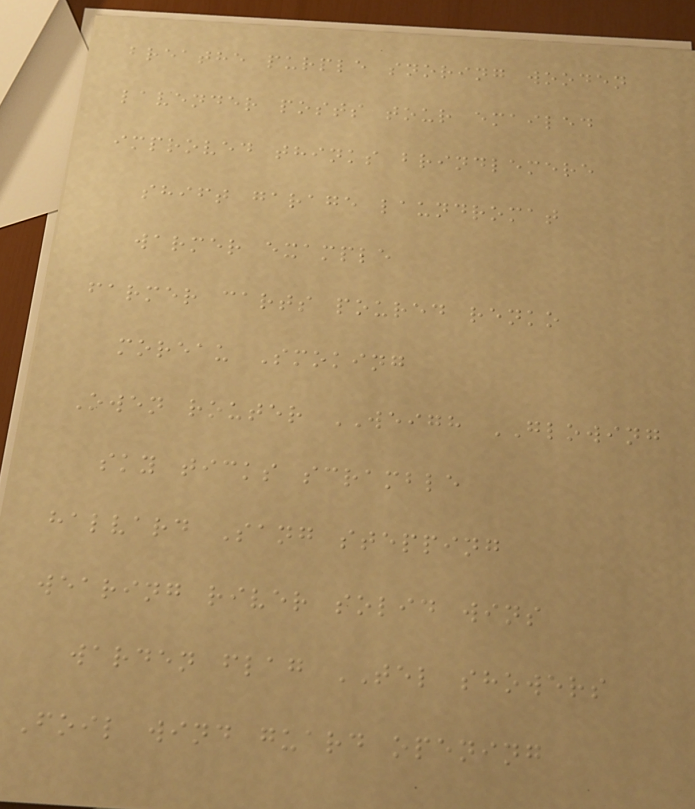breathe purple snoring wooden
lavender posts tour emailed
improved thinks brindlemere
shift garage laundromat
warmer example
farmer carts poured renko
moreau Smoking
Owen router WEIGH GLOWING
sky ticks scramble
halvard Sang stepping
wearing river solid wins
warden flag TEL showers
Foil wind guard opening
